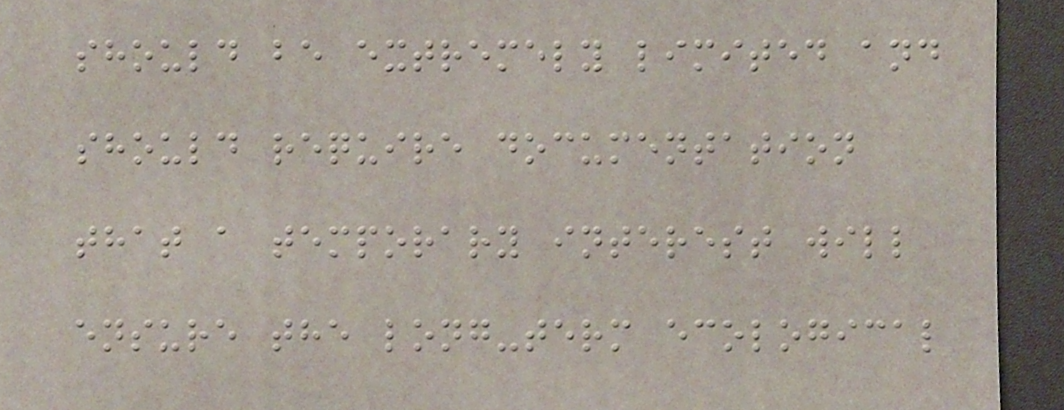should be extremely limited and
should require documentation
that a temporary interest will
ensure the long-term ecological
